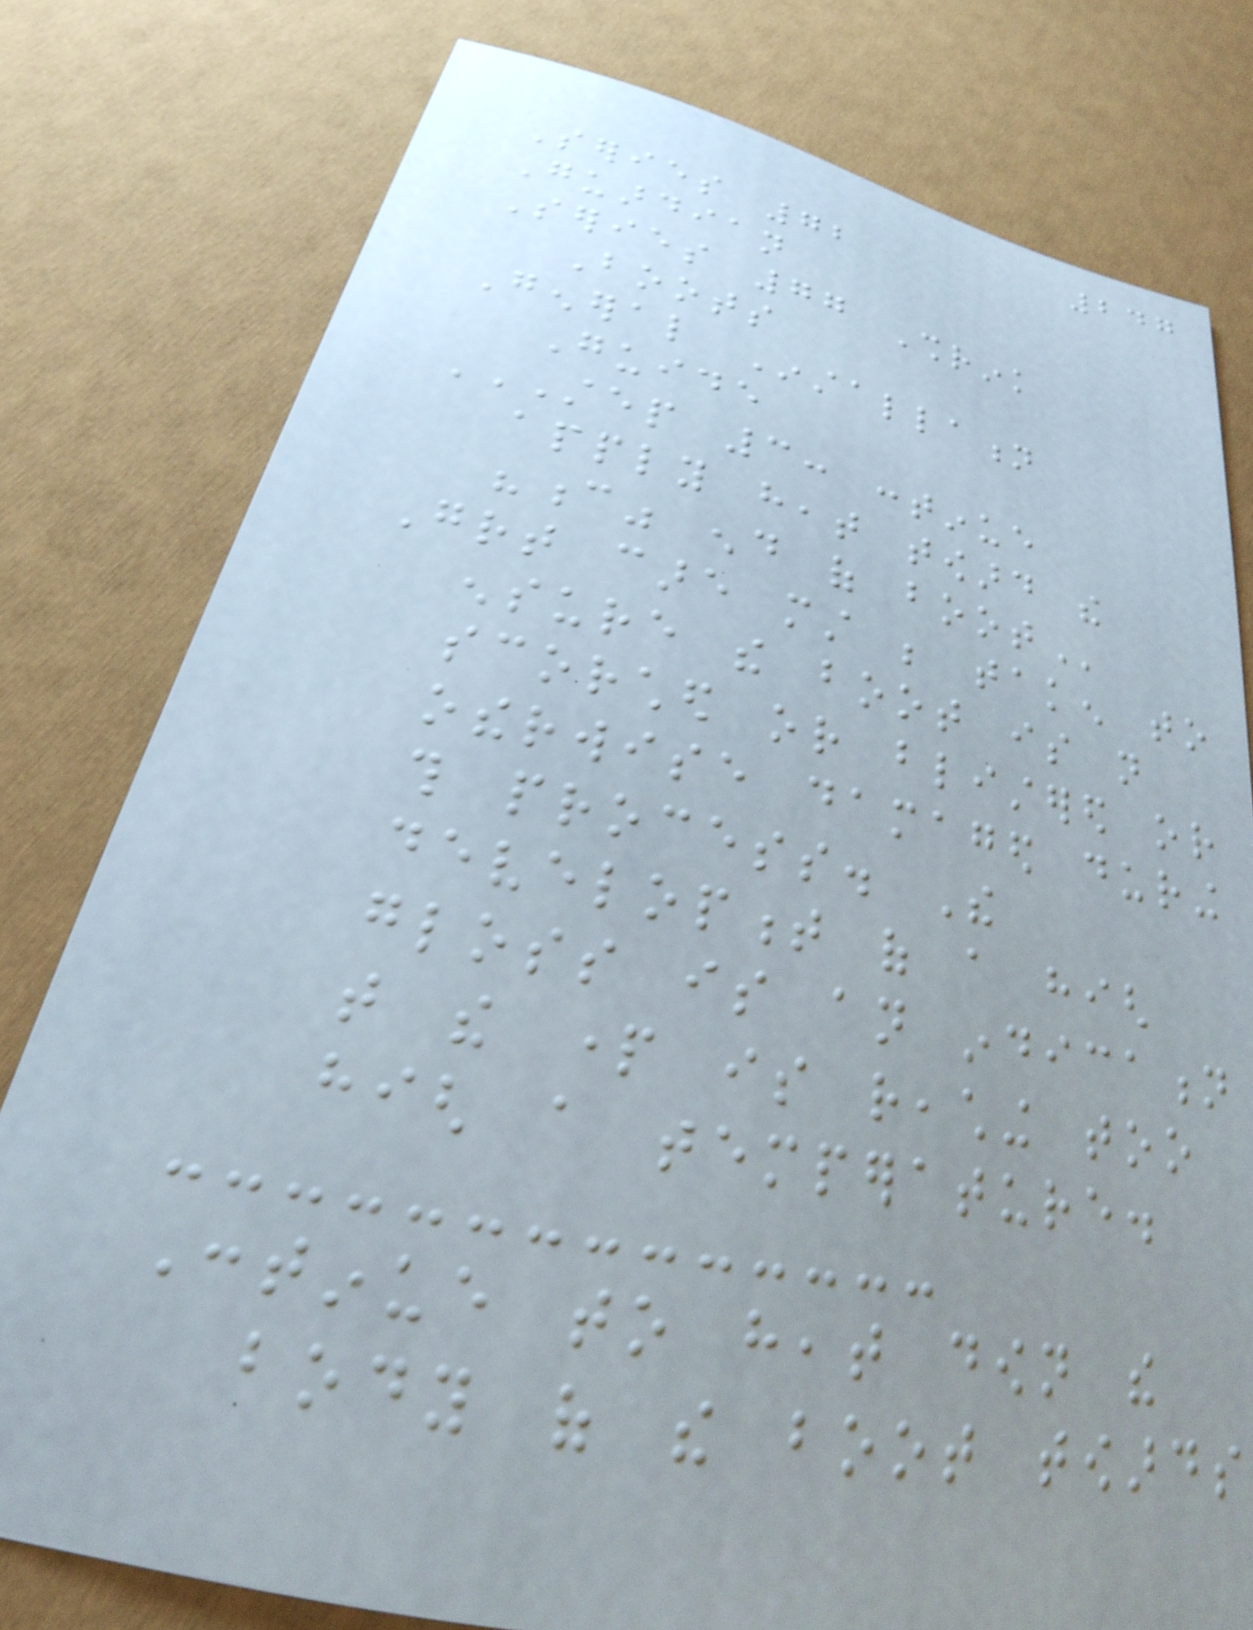247
Series 72
Guardian
Series 77 Shrink
Boots
General Installation
Guide
STEP 3: CONTINUE
APPLY HEAT TOWARD THE
"C" END OF BOOT
Great care must be taken to
ensure the boot is not
scorched or blistered or
otherwise damaged during
this process. The
development of a high
gloss is an indication
that the part is reaching too
high a temperature.
Continue to heat down the
body of the boot towards
